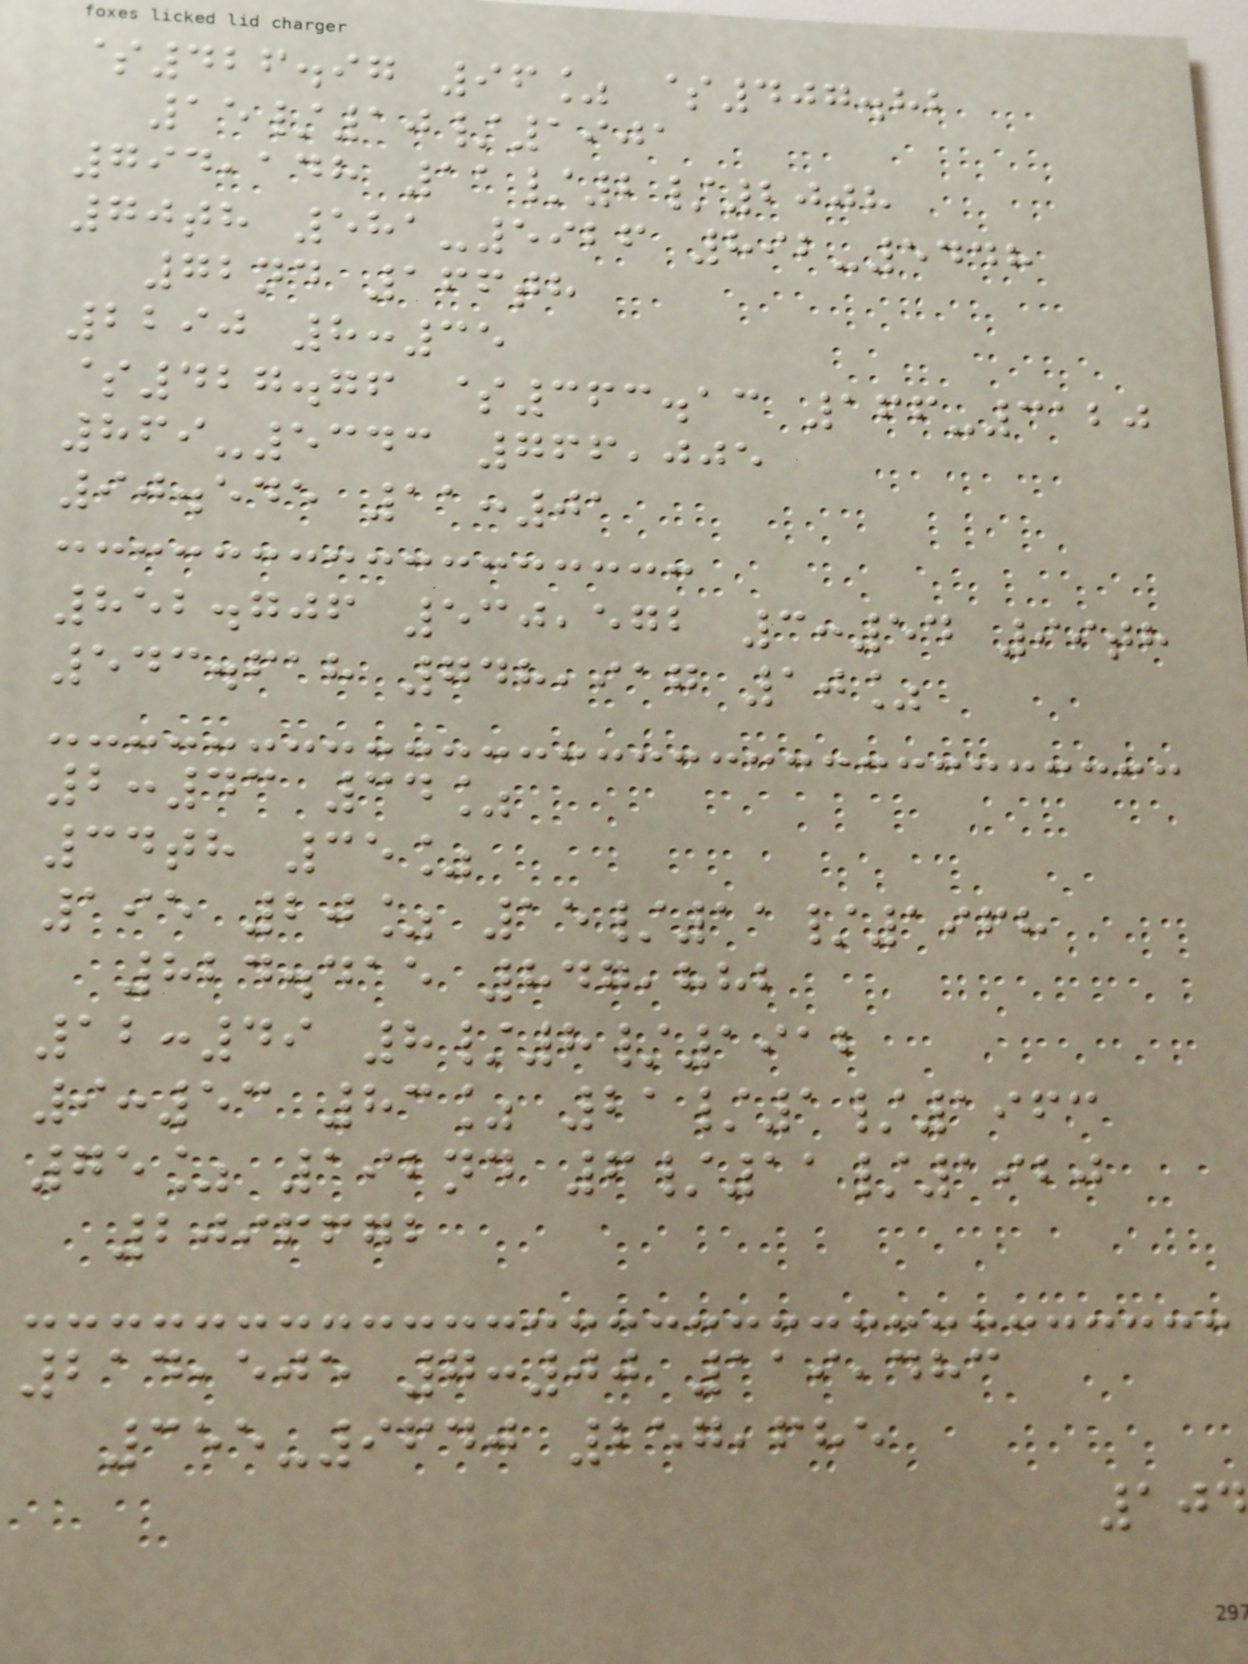$426.97 96% $407.82
15/10/1901
794,148 11/2/2008
70th 581-5926 892-5448
72nd 166th
2290 8:35
$427.76 $363.13 166-3120
869-5343 766,005
90.545 11:01
852.706 530,572 3:54 99th
543.618 748,917 10%
2:43 34%
34th 35%
195 20% 15/11/1968
824.415 847,882
12:49 8/8/1912
9:53 83% 21/1/1963
75% 192nd 6/11/1920
2096672
214,505 7:00 119,483
355-9640 257,685
